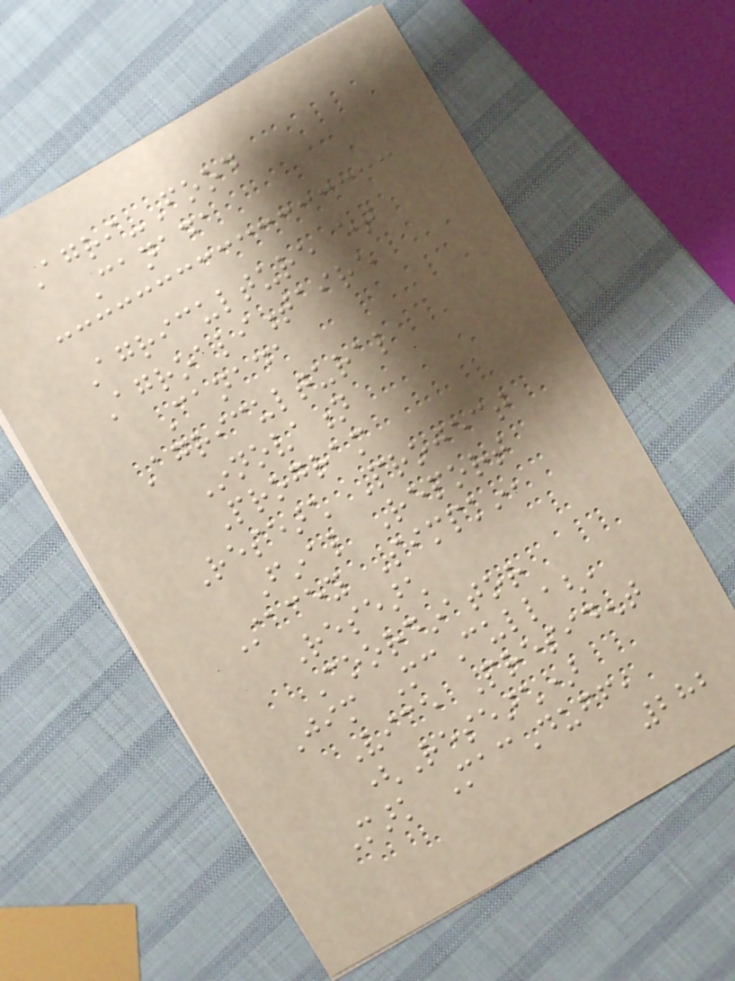Agri-Food
Canada
Agriculture et
Agroalimentaire
Canada
Agricultural
Innovation
Program
Research Project
Final Report
Stacey Simpkin,
Research
Coordinator
Jim McCullagh,
Vice President
(Research)
Mark MacDuff,
282
